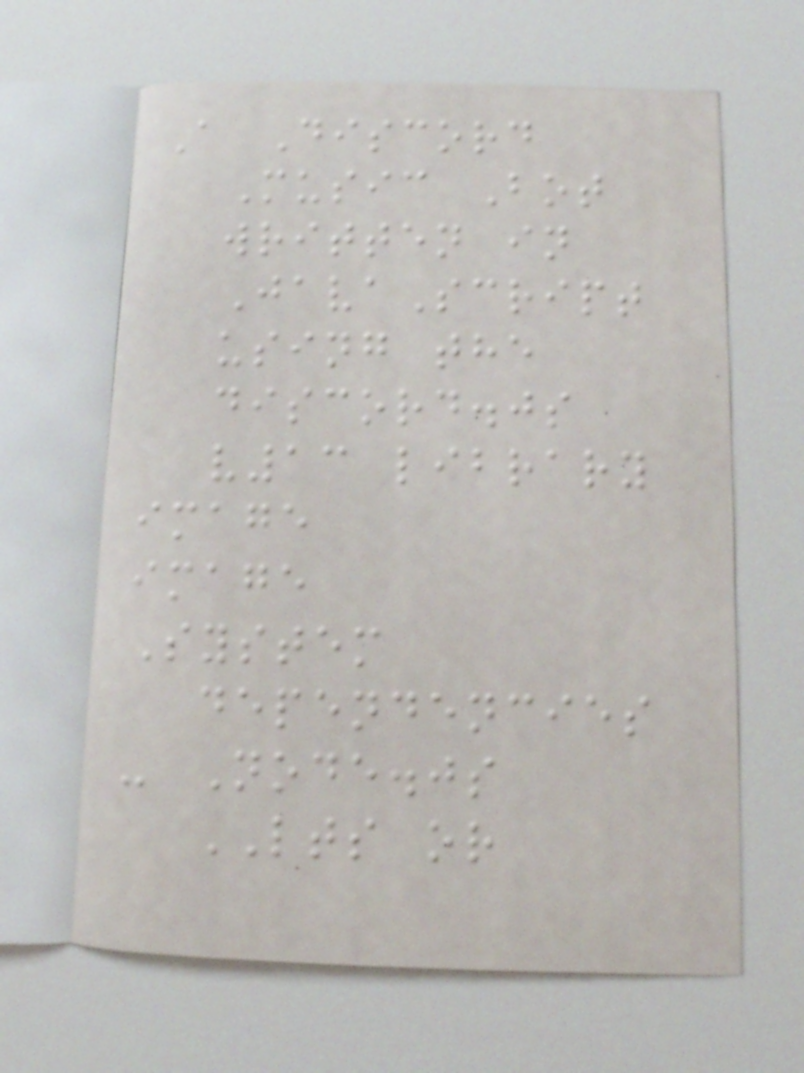A Discord
Music Bot
written in
JavaScript
using the
discord.js
v13 library
image
image
System
dependencies
- Node.js
LTS or
